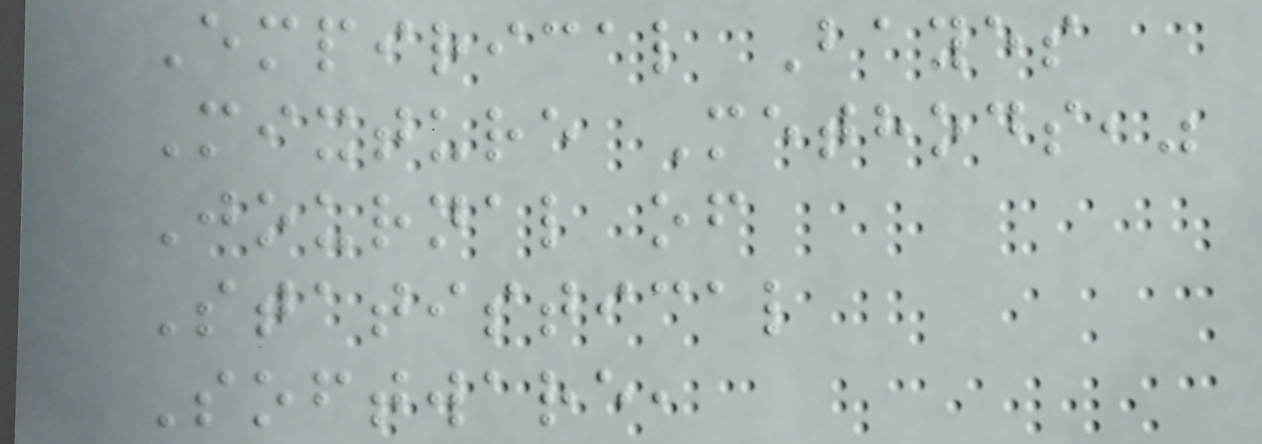Empirical Bayes
Mixture Methods,"
Journal of
Statistical
Software,
